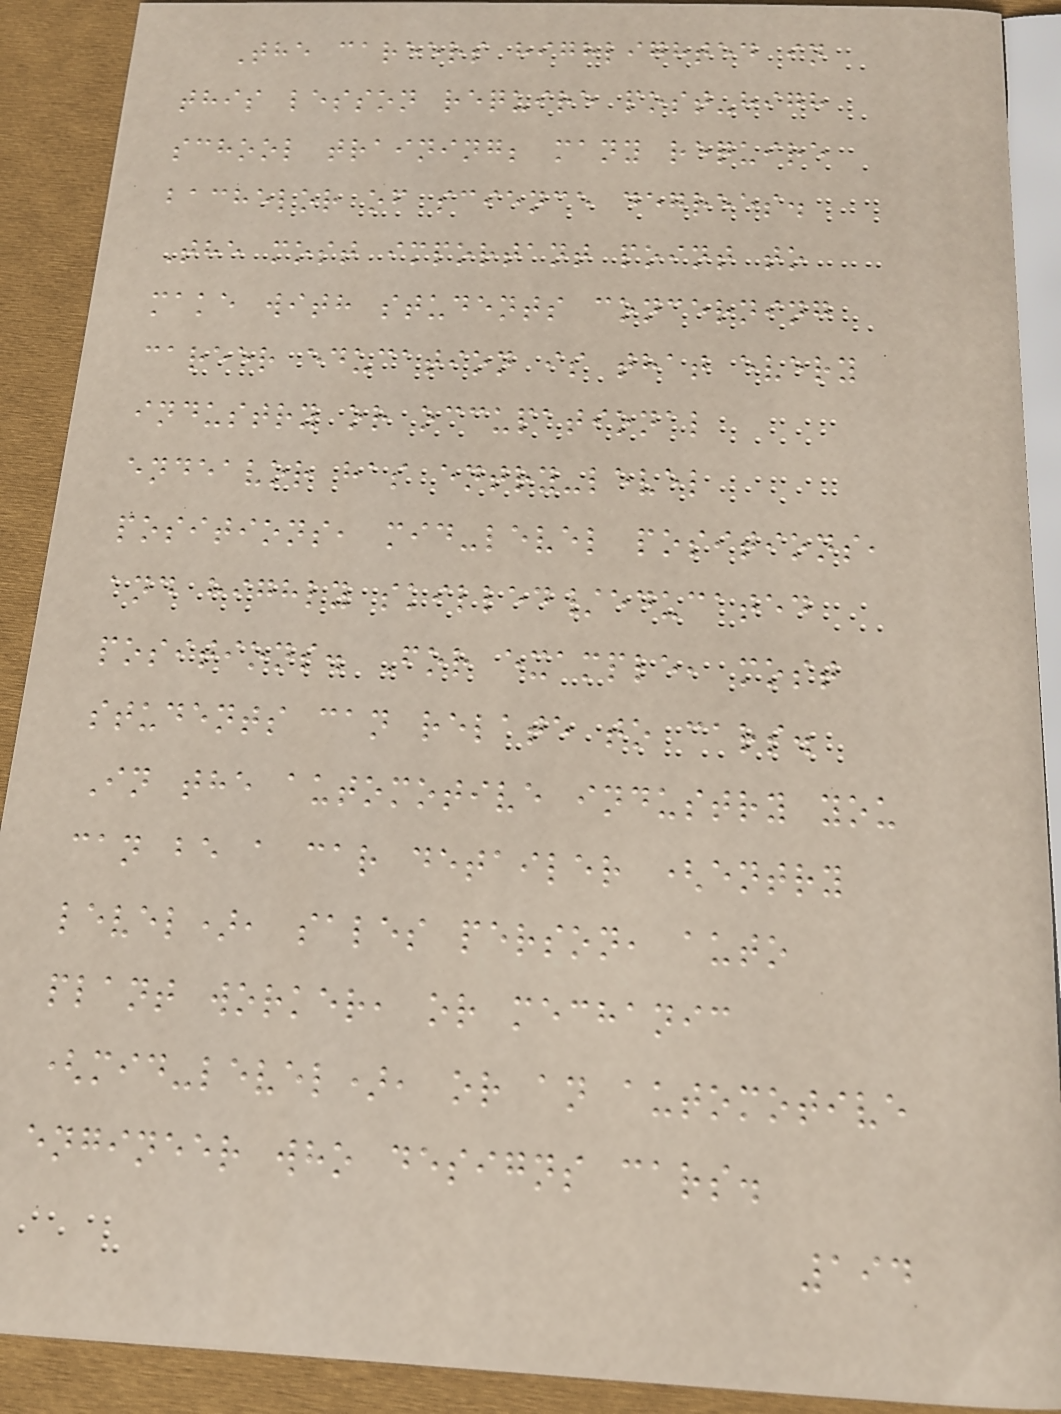The careers highlighted in
this lesson require post-high
school training; many require
bachelor of science degrees.
The most important point to
make with students concerning
career education is that every
industry or occupational
endeavor has entry-level
positions, mid-level positions,
and highly skilled/educated
positions. For example, most
students can relate to cars.
In the automotive industry you
can be a car detailer (entry
level), sales person, auto
plant worker, or mechanic
(mid-level), or an automotive
engineer who designs cars.
194
